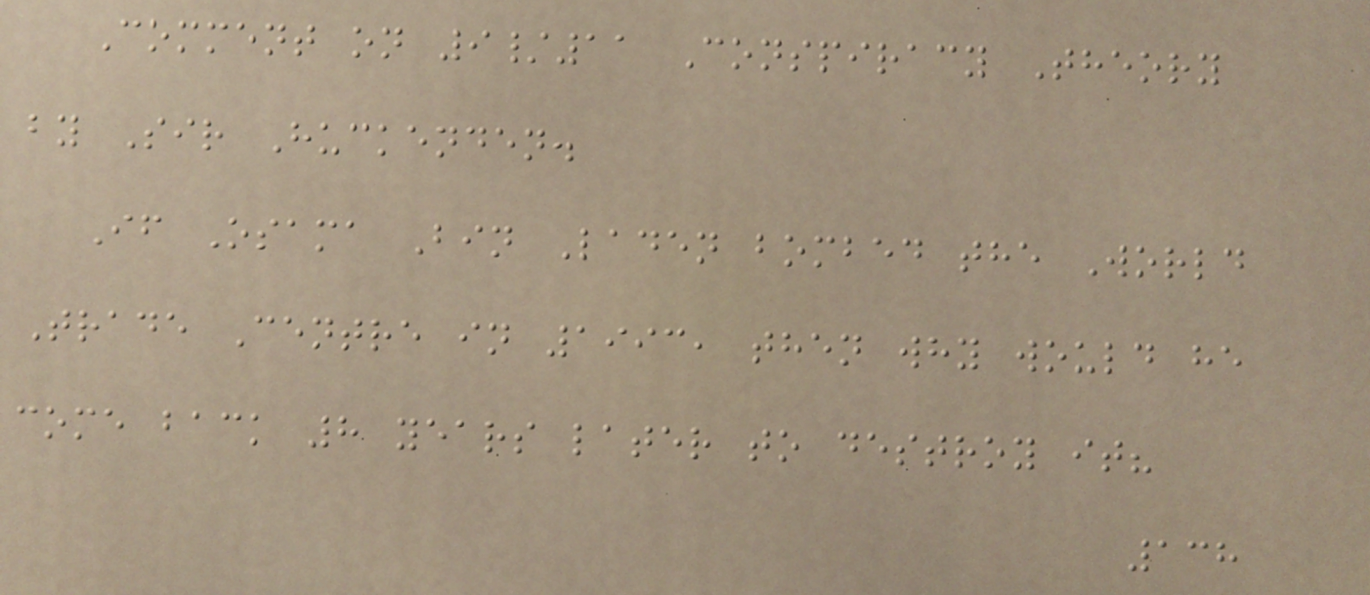Comment on 9/11 Conspiracy Theory
by Sir Huckenden.
If Osama Bin Laden bombed the World
Trade Centre in 1993, then why would he
come back 8 years later to destroy it?
138
